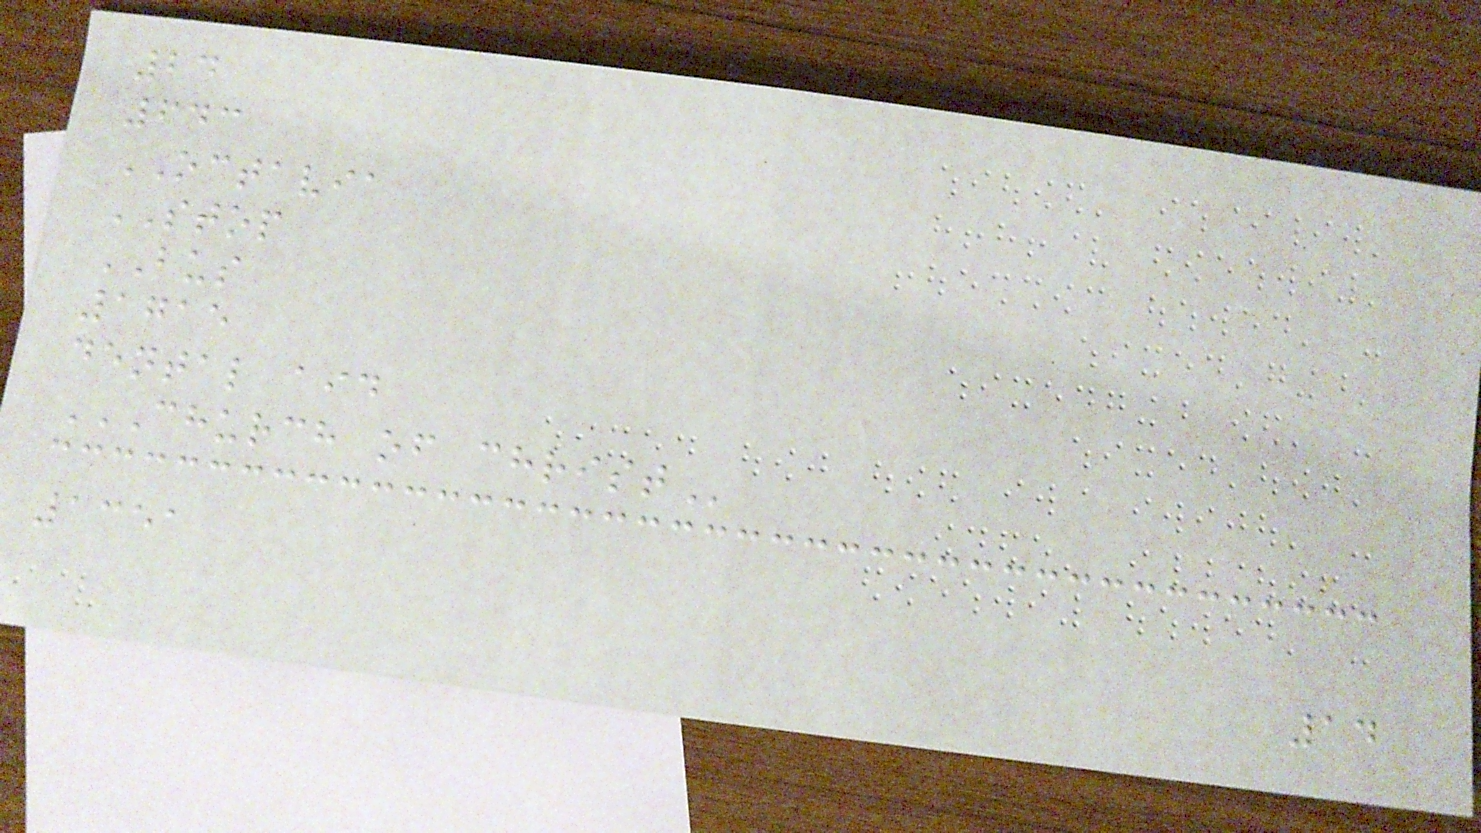24
643
OCTAVIA
STOP
BUS
1715
dental aid
CHURCH OF CHRIST
1351
14
